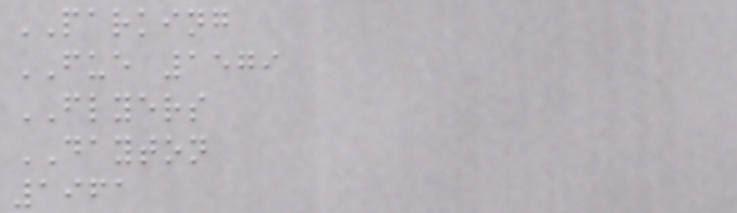PARKING
FUE 1579
FLYERS
DAYTON
1961
